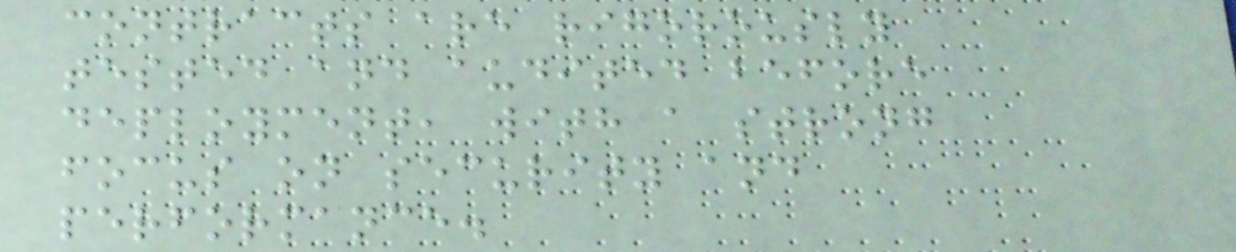contracts are rigorously
tested and audited before
deployment, with a strong
focus on security and
performance.
